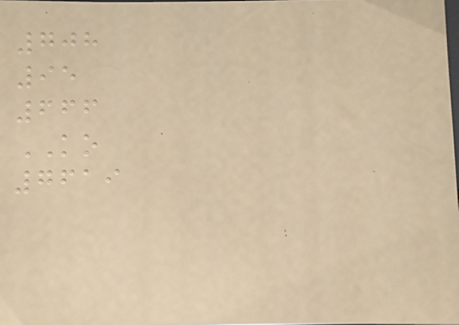708
95
666
KO
7619
